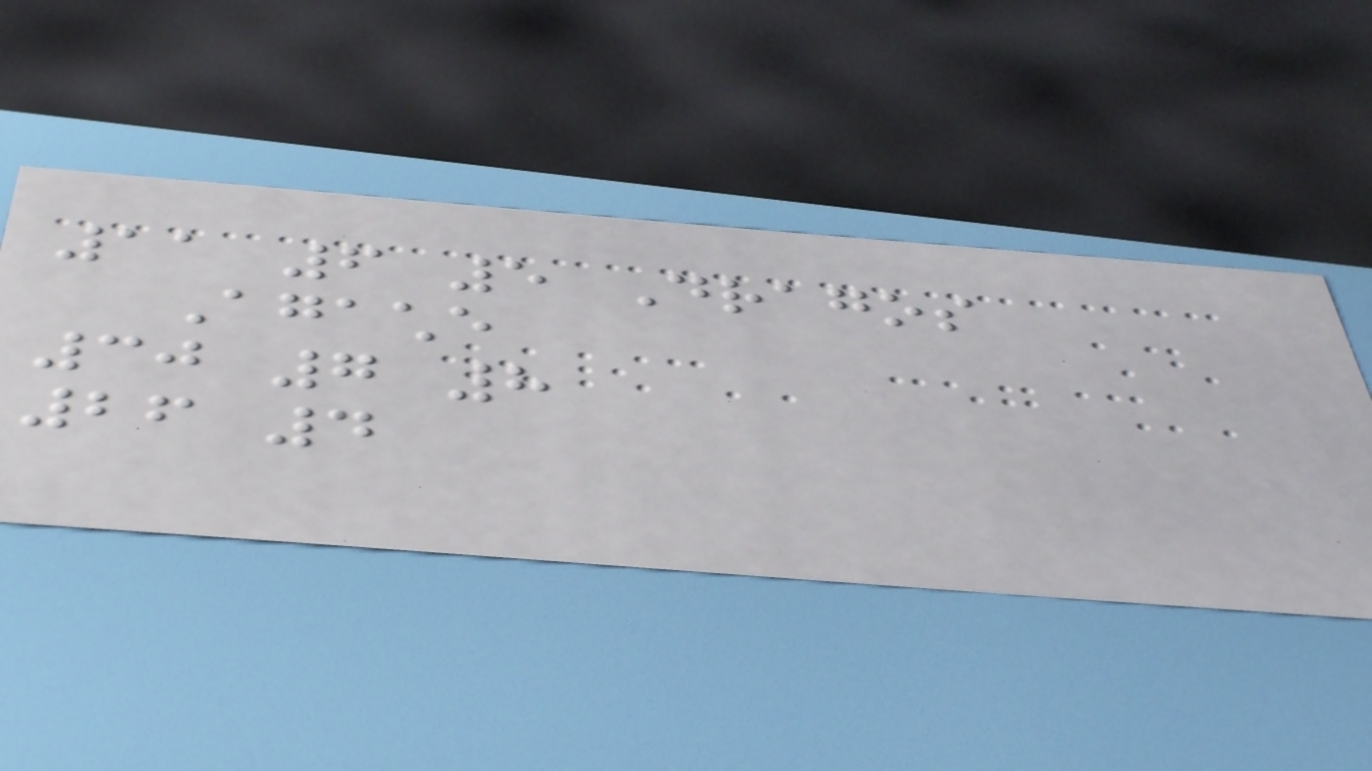11 6 5 Dragos
Agache
30 7 8
26 4
